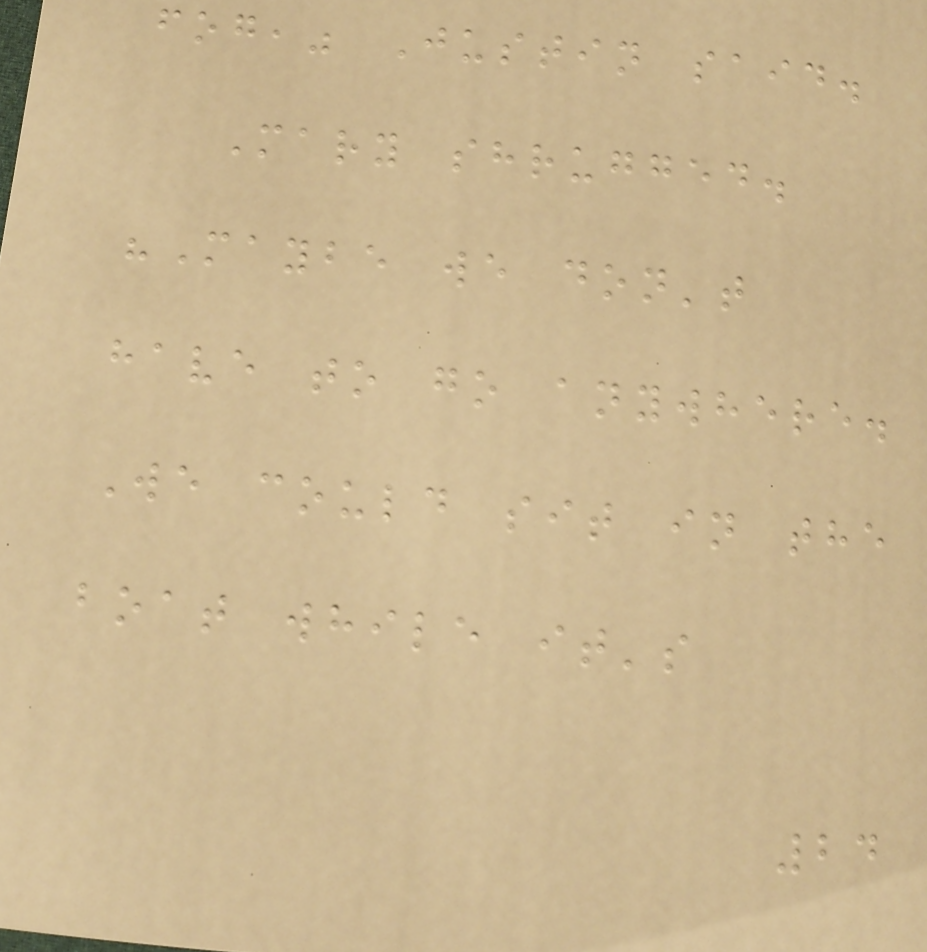fog," Justin said.
Mary shrugged.
"Maybe we don't
have to go anywhere.
We could sit in the
boat while it's
24
